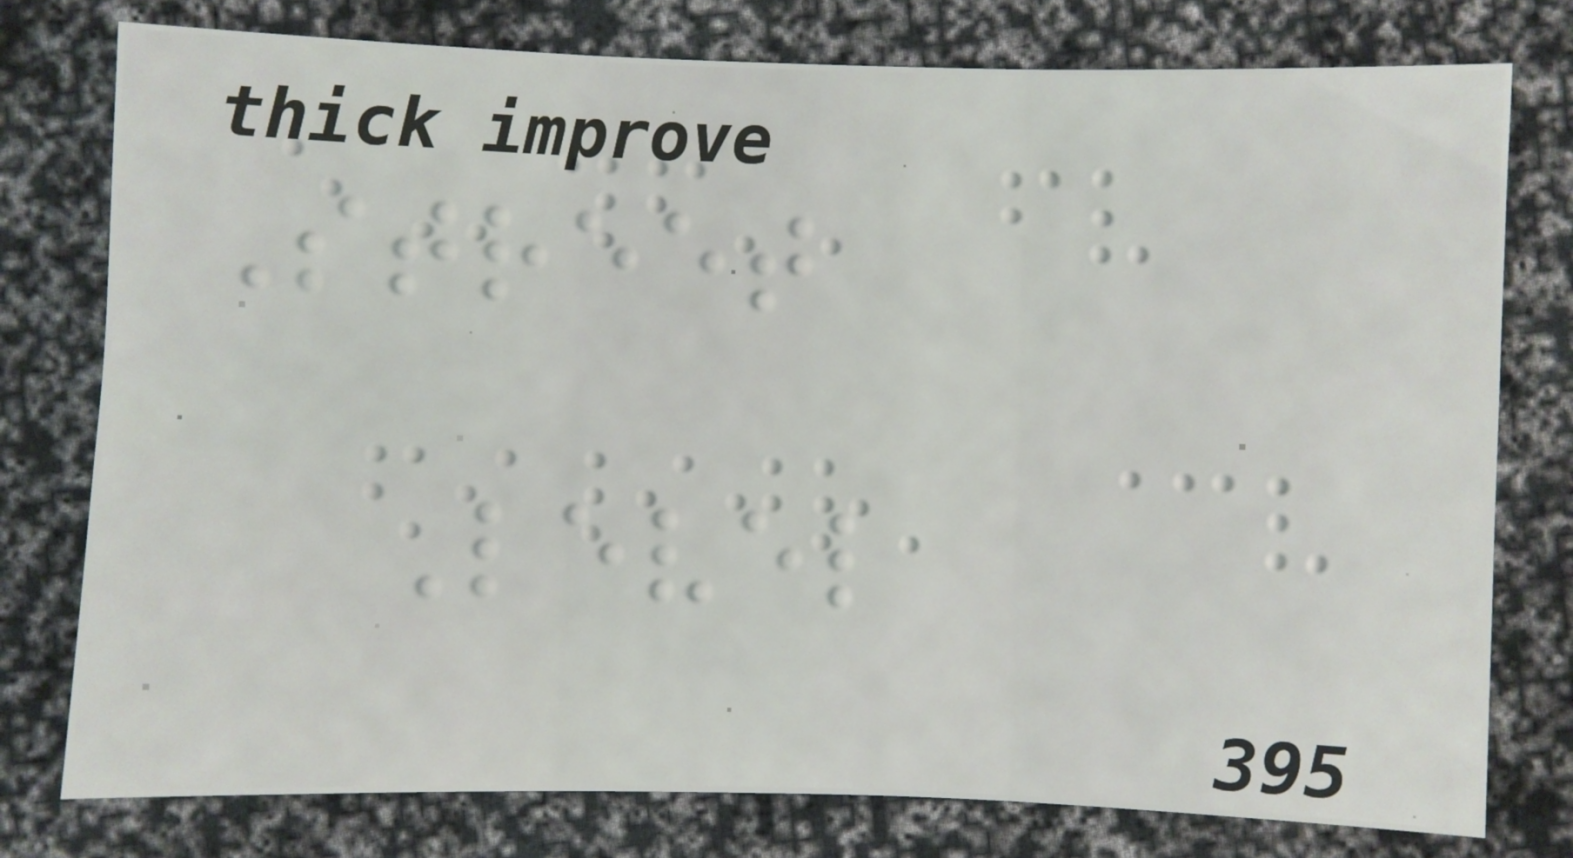Street
Level
